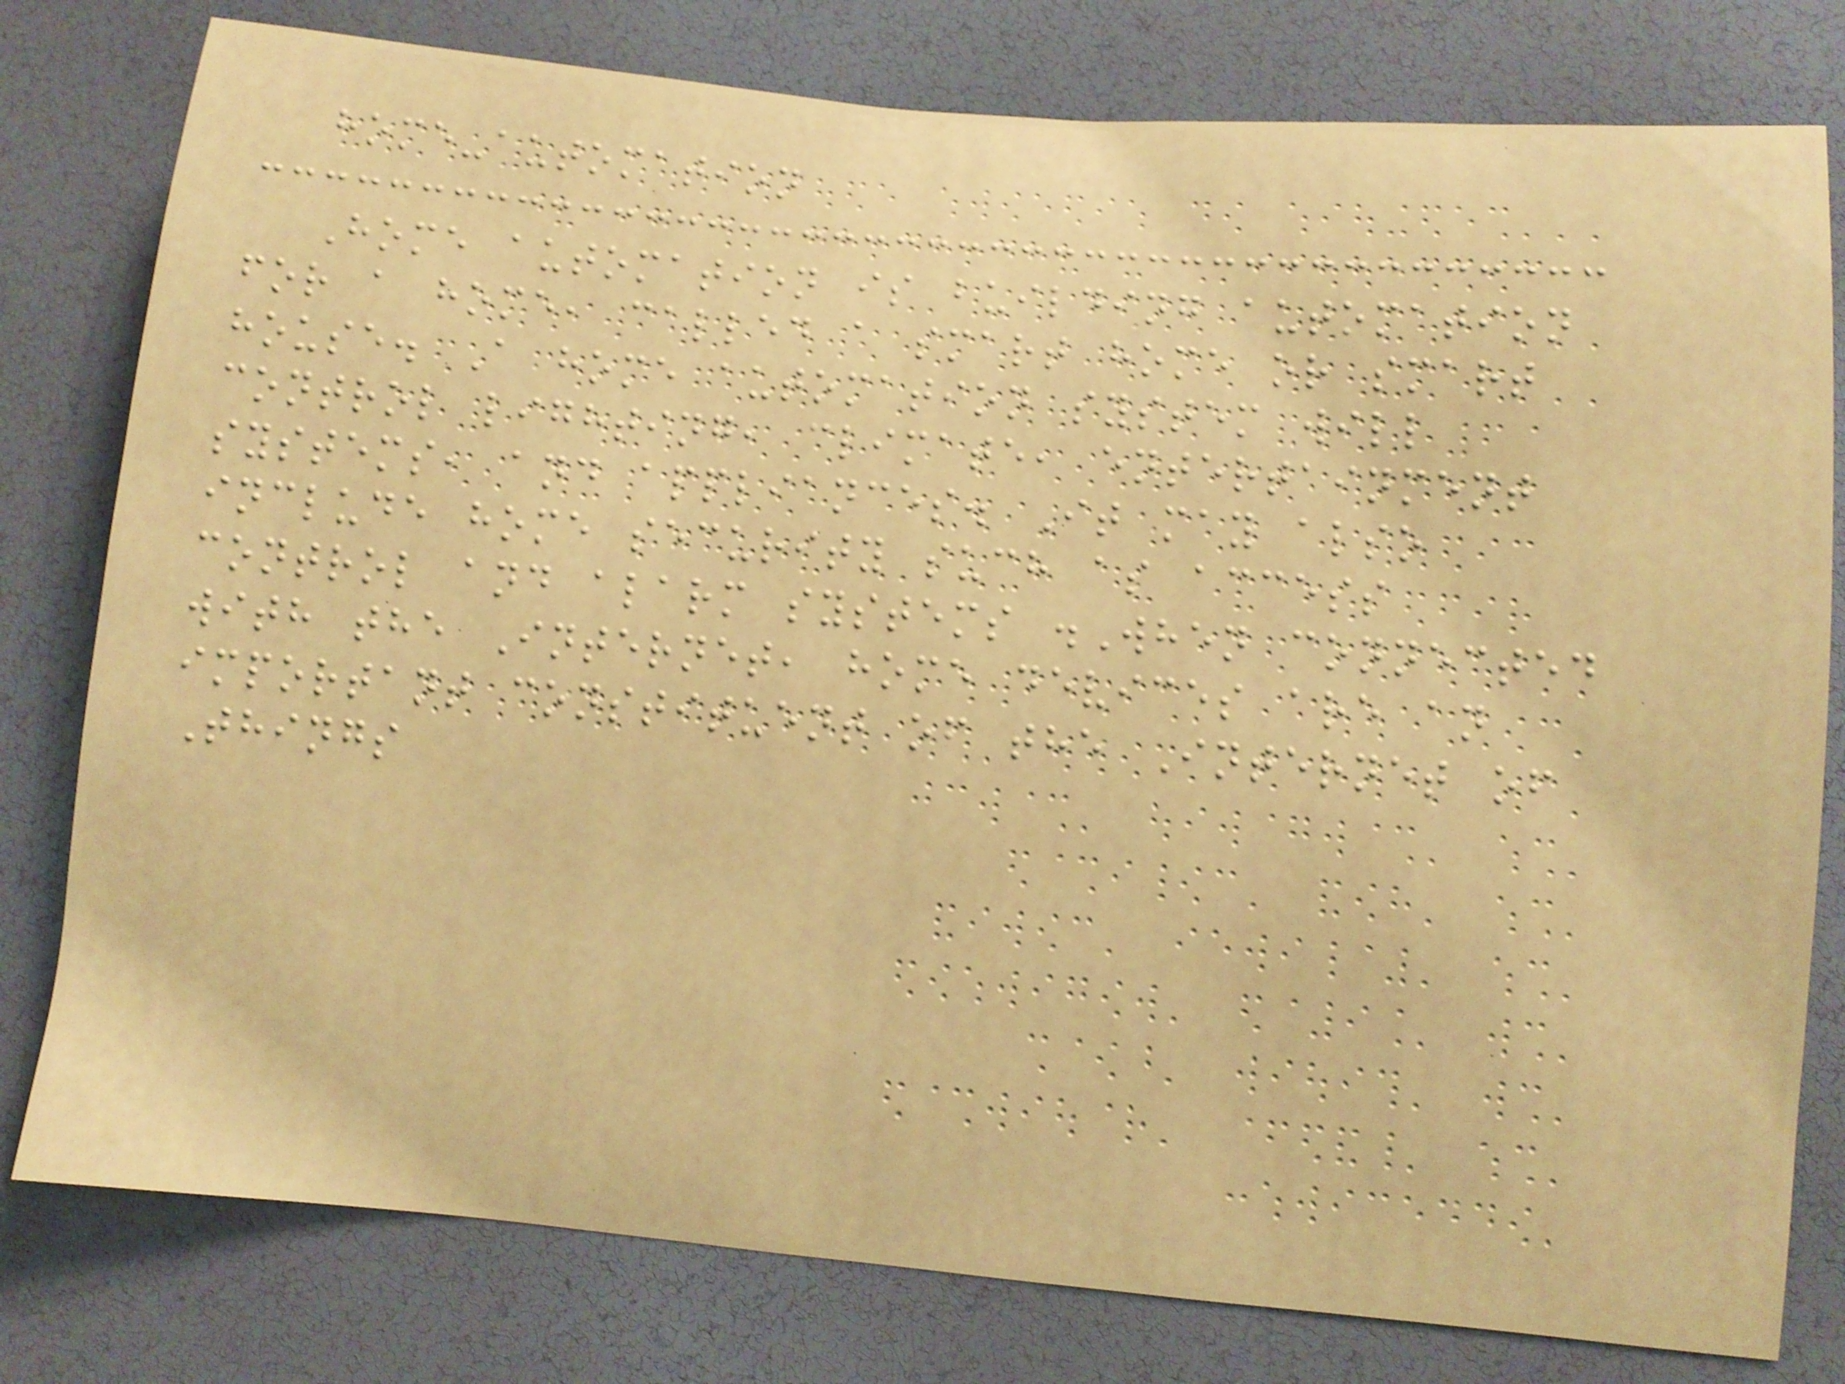home-automation
Home automation is building automation
for a home, called a smart home or smart
house. A home automation system will
control lighting, climate, entertainment
systems, and appliances. It may also
include home security such as access
control and alarm systems .When connected
with the Internet, home devices are an
important constituent of the Internet of
Things
